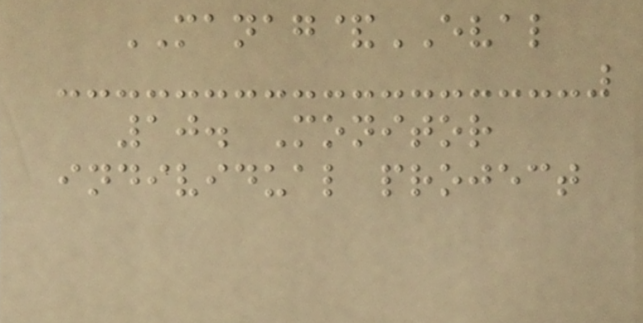MANAG&EVAL
10. Monitor
individual project
